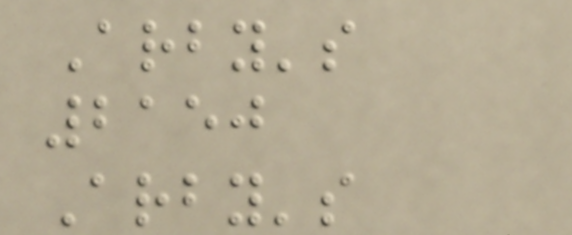Arby's
2150
Arby's
